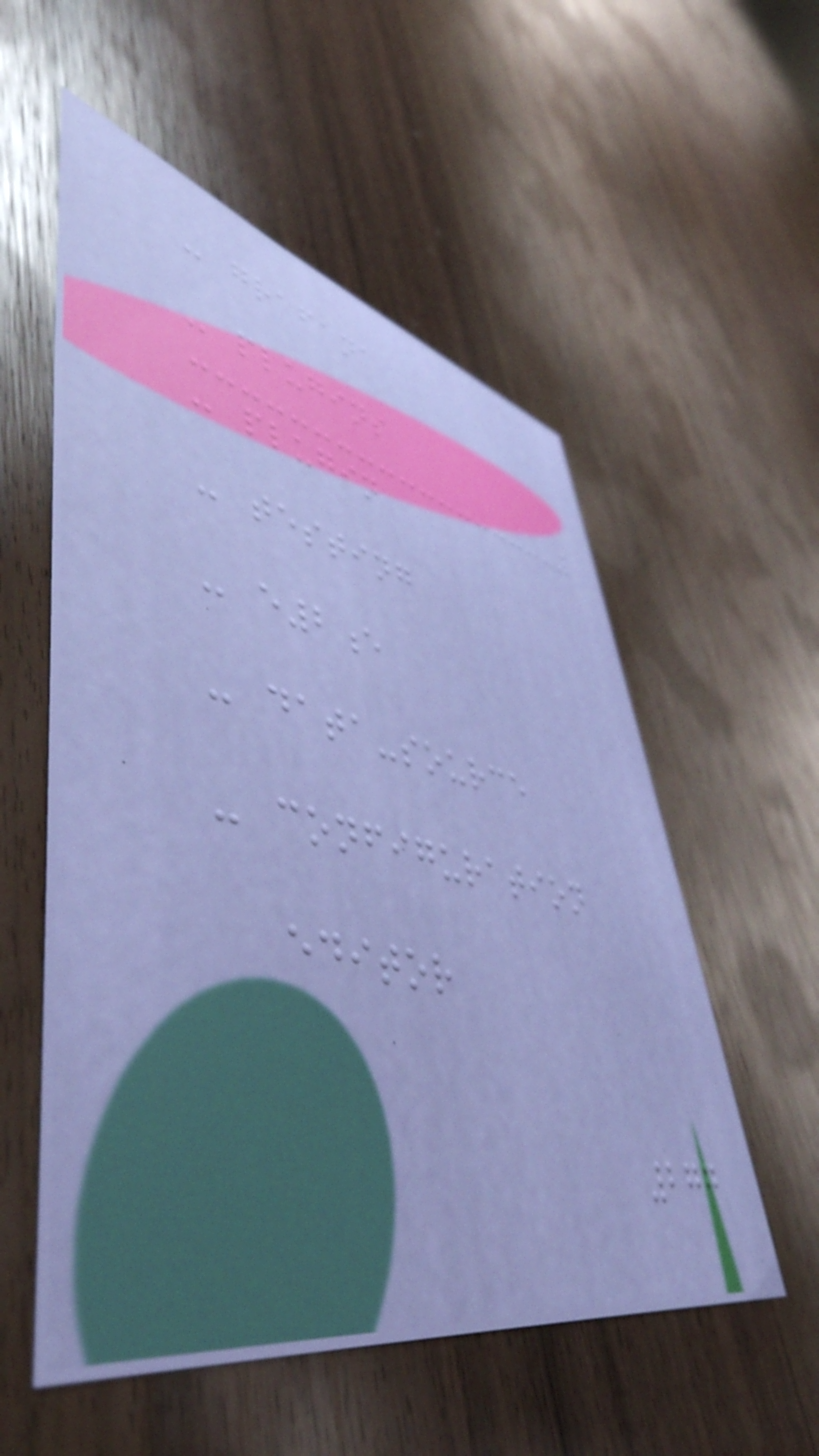- grafana
- plugins
- plugin
- testing
- e2e
- data-source
- configuration
editor
277
